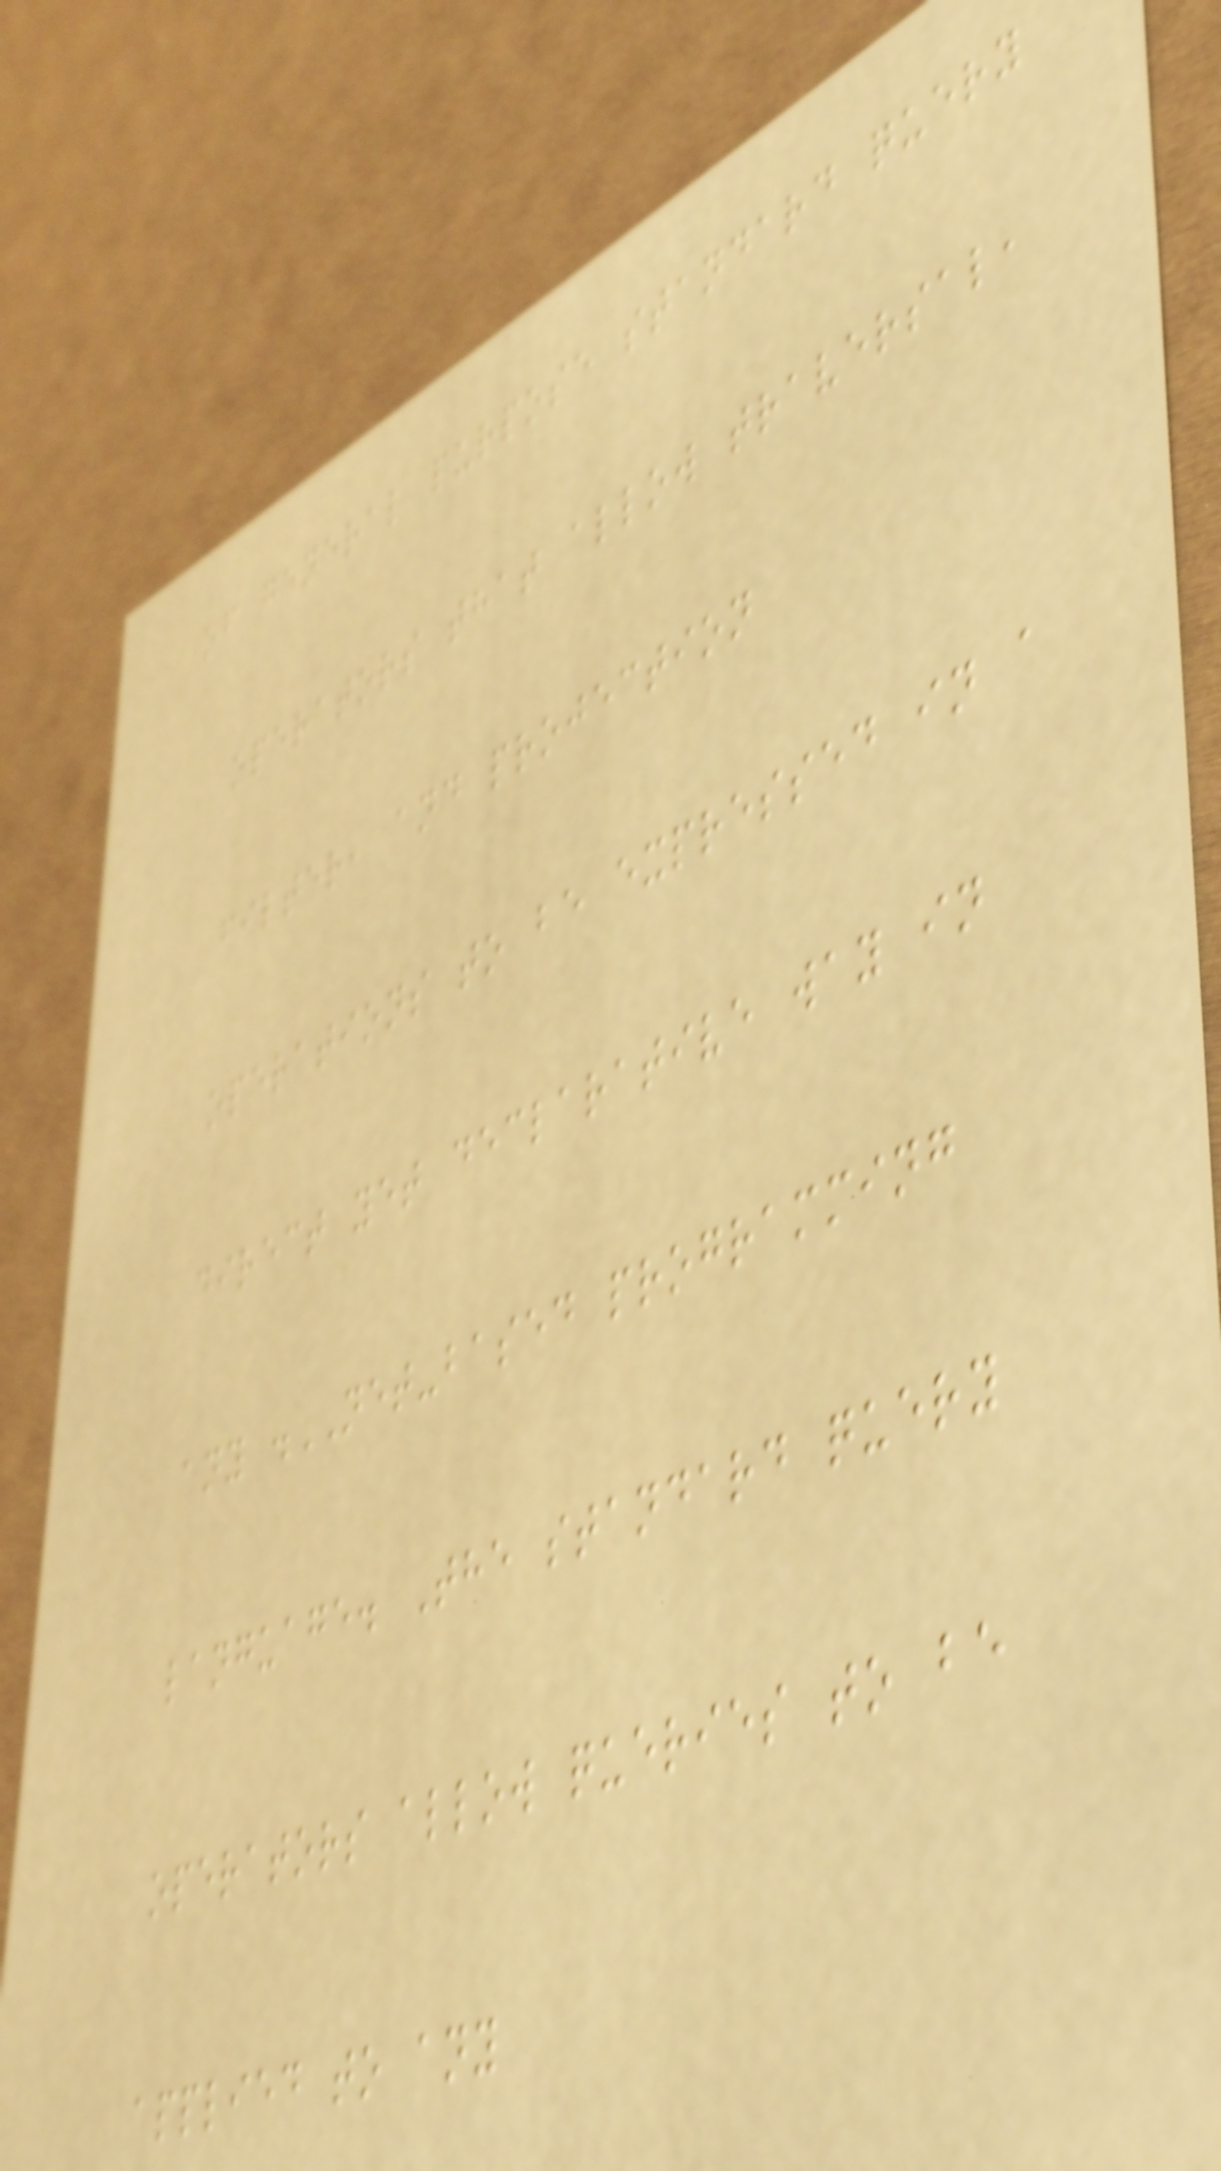of general purpose standard query
operators that allow traversal,
filter, and projection
operations to be expressed in a
direct yet declarative way in
any .NET-based programming
language. The standard query
operators allow queries to be
applied to any
